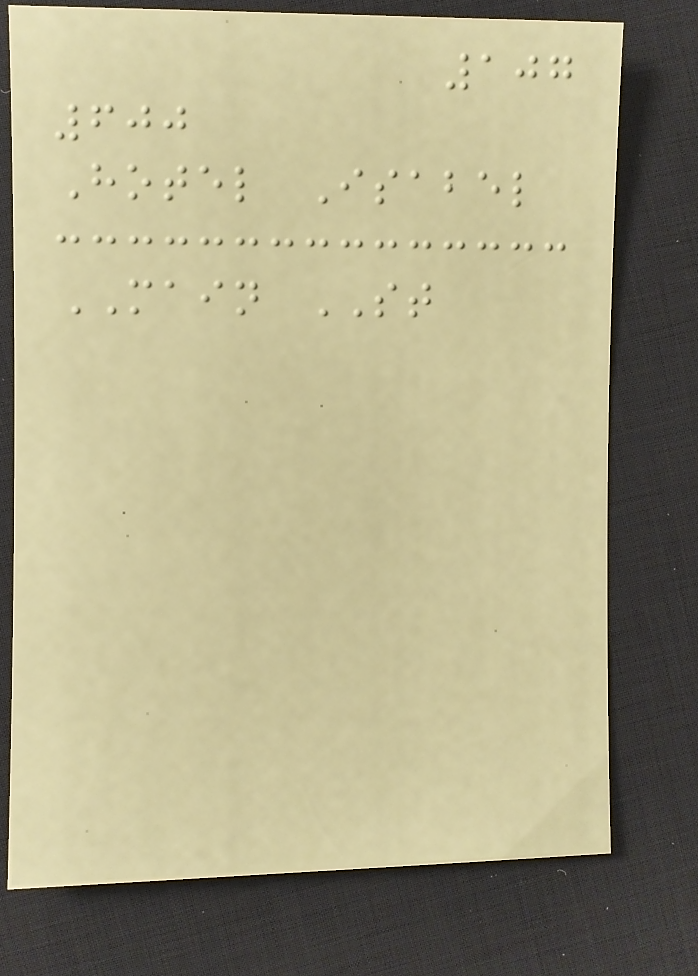107
600
Hotel Isabel
MAIN ST
